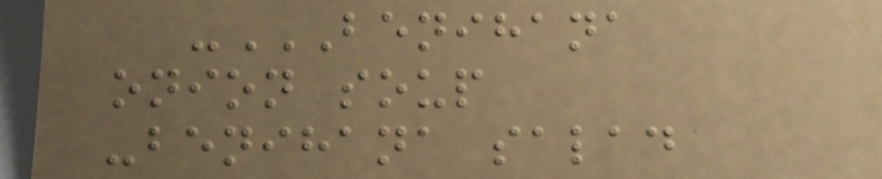-BENIHANA
ONION SOUP
-BENIHANA SALAD
